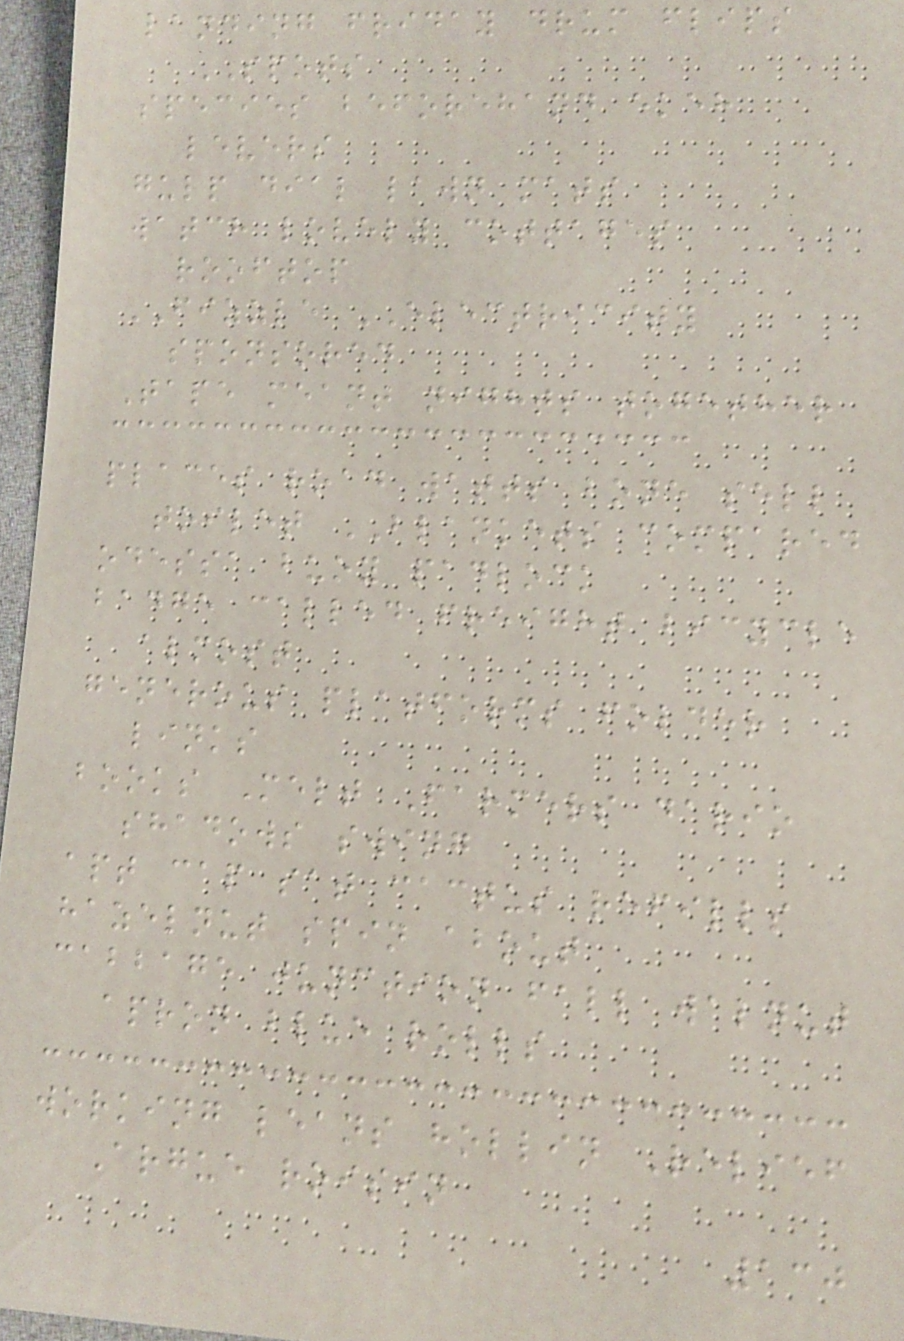landing friday drum flips
SPOTS
species beforehand ekeh
levers
gulp dial lawn mats
watch lovely cottages
rooftop
FIZZLE ELECTRICITY
sponsored
Tape meant nights together
places road watts bone sell
toilet BLANKETS compared
odessa buoy padlock
badge called freight bicycle
almost
generous platforms folder
links
books Melt Farmers dario
shadows swing
apt cap sat cactus refills
hazelnut spin about
cabbage junction fall walnut
apron blue rolls
working leans hollin Relief
Argue roisin
130
